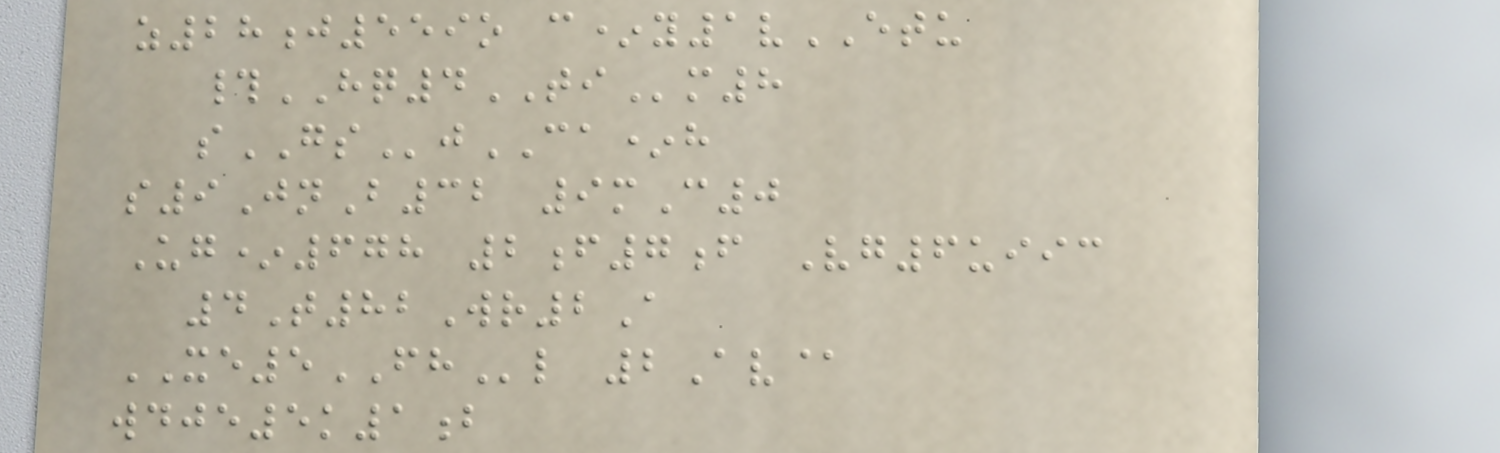z28j559o c*y1vETU
#HQ4TIm8
sGSjCA*h
s9JnB32 9mC0
Ug*678 2f7f Vg6uiic
4T82Wr2A
XE5FHl 2Av@
wdje5k1b
